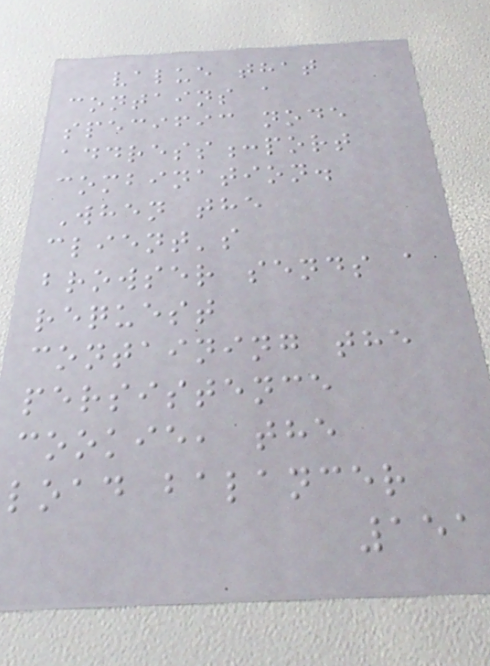value that
contains a
specific node
address:port
combination.
When the
client's
browser sends a
request
containing the
persistence
cookie, the
load balancer
151
